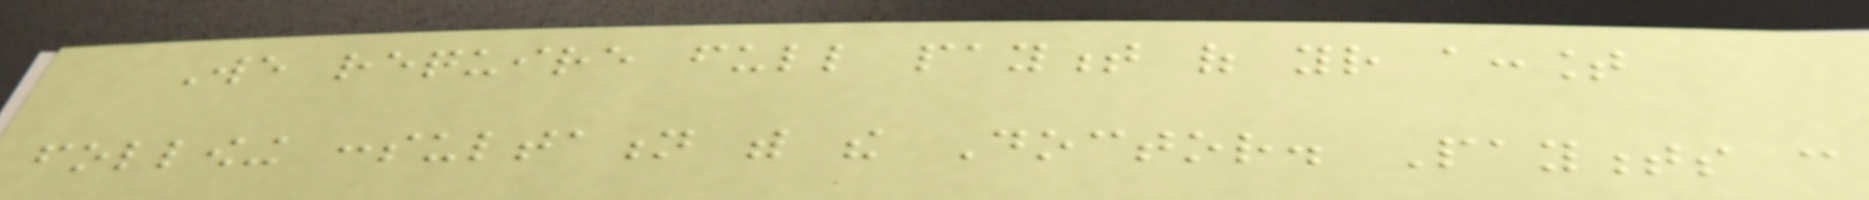We require full payment of your account
following consultation with the Doctor. Payments can
